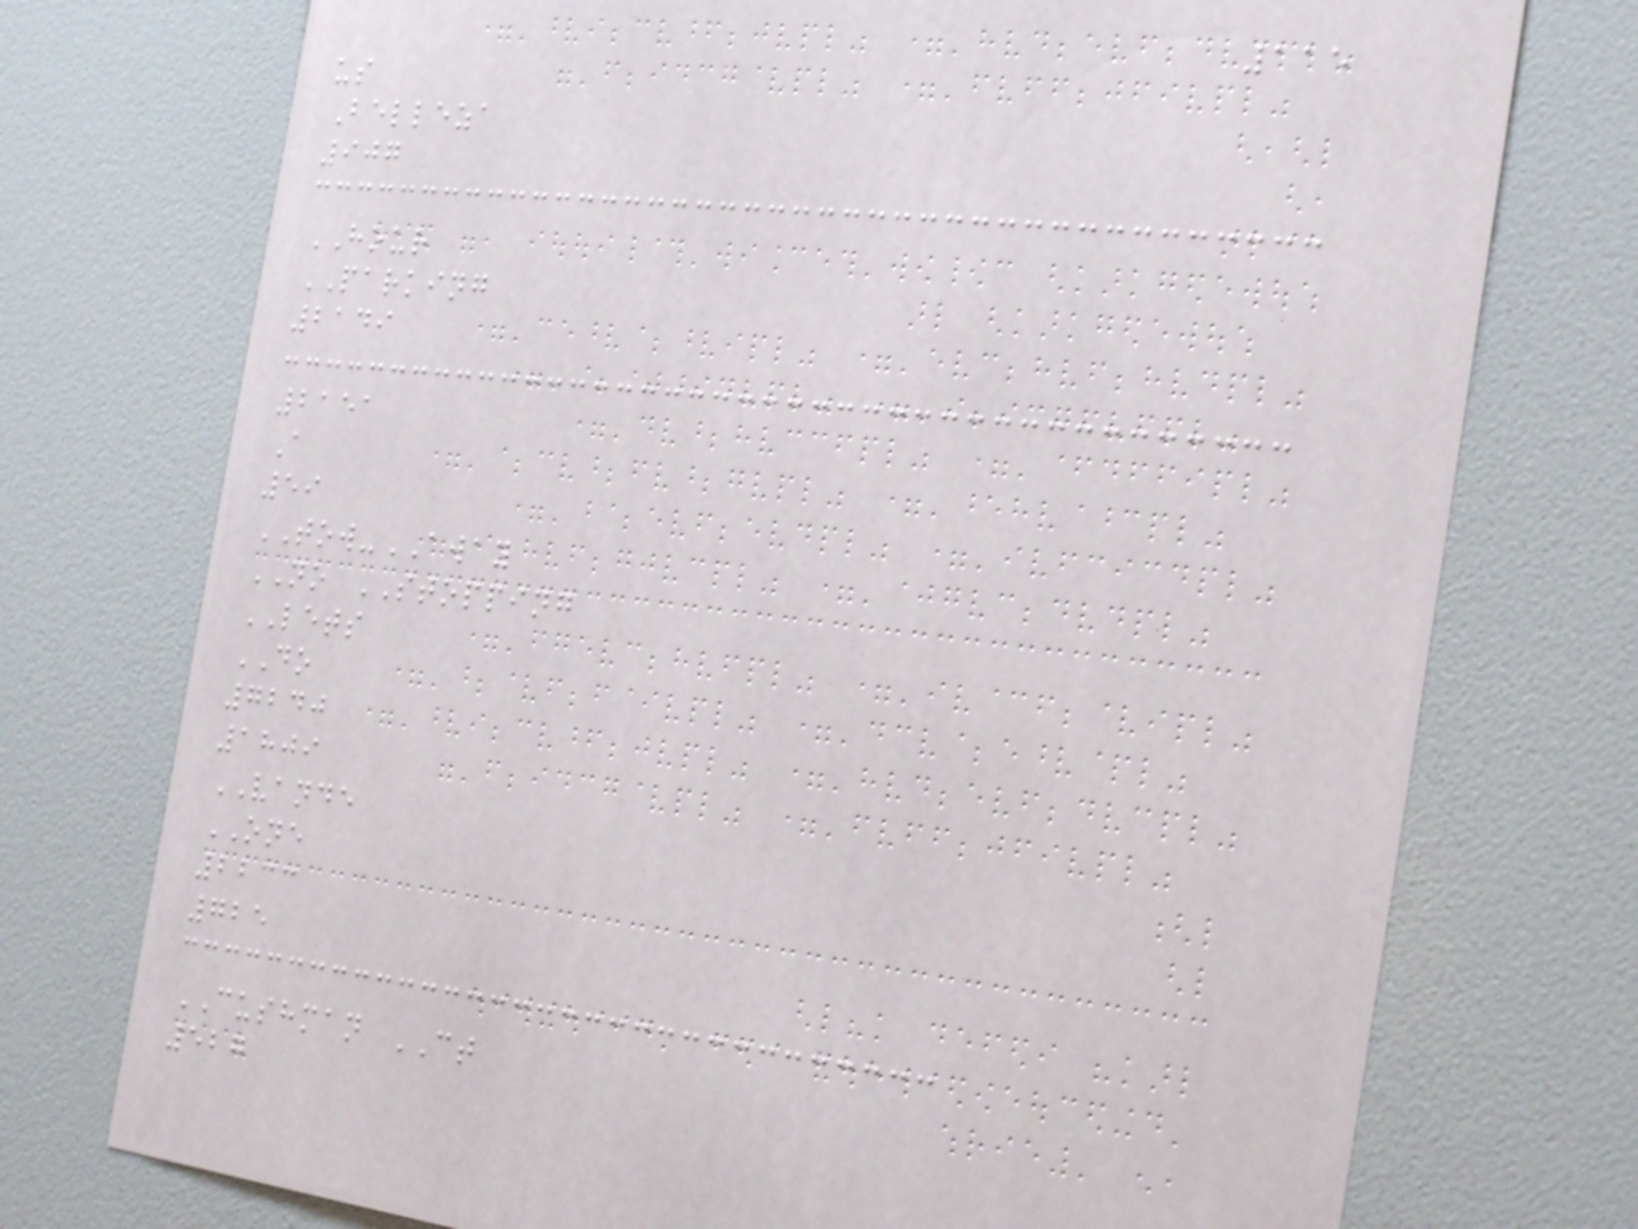115
us
Belleza
907
HOUR
PARKING
2149
2151
A
59
TOW-AWAY
NO STOPPING
LETS
DO
7240
1809
VANDE
ONE
2233
725
CUSHMAN CT
527
